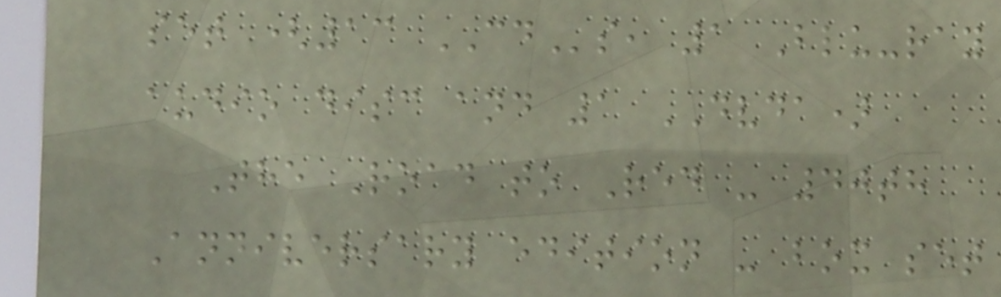set (13 CDs, 1 Blu-ray
audio disc and 1 DVDA)
The Road to Red - 40th
Anniversary edition - box set
